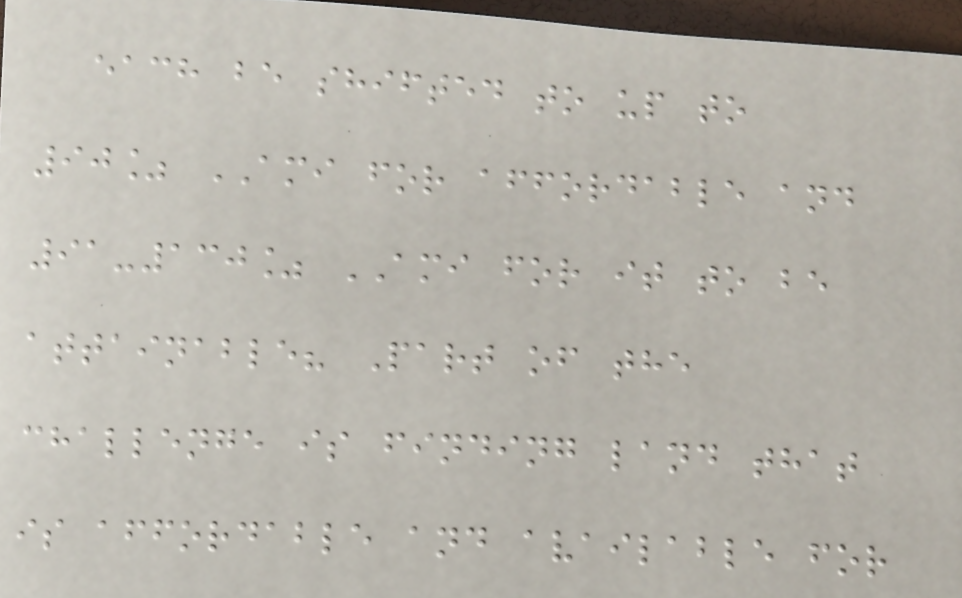each be shifted to up to
90% AMI for affordable and
91-130% AMI for it to be
attainable? Part of the
challenge is finding land that
is affordable and available for
